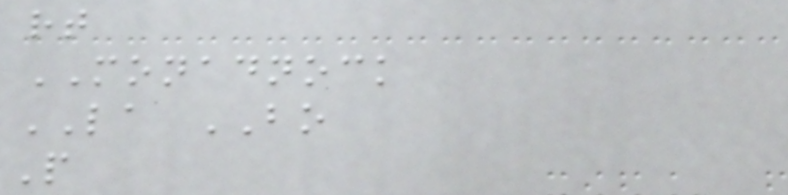rt
MONADNOCK
LA BO
P
